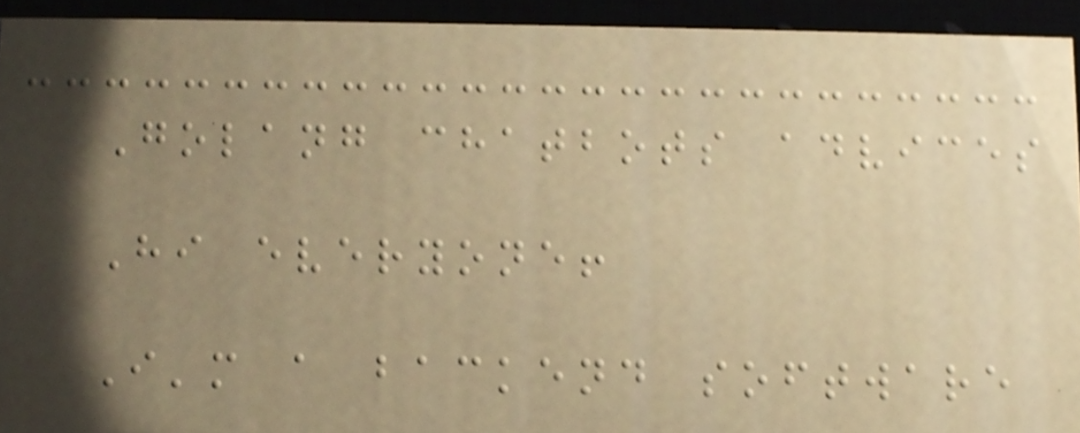Golang chatbots advices
Hi everyone!
I'm a backend software
